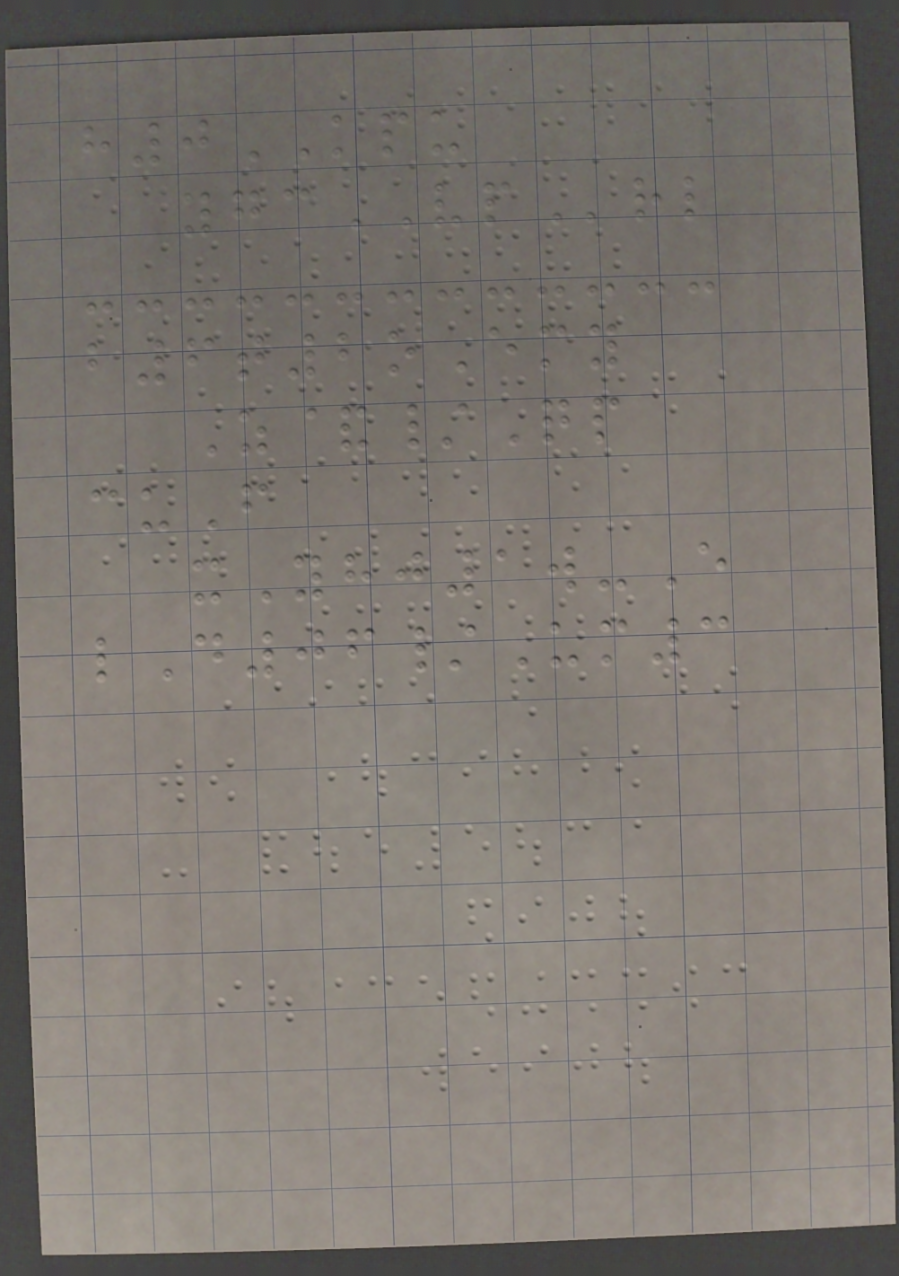h0KPU
ygcVPrl
b6t2oEmy
Z&/Qp
cuF
xYhj1w-E
lD06/Um3
